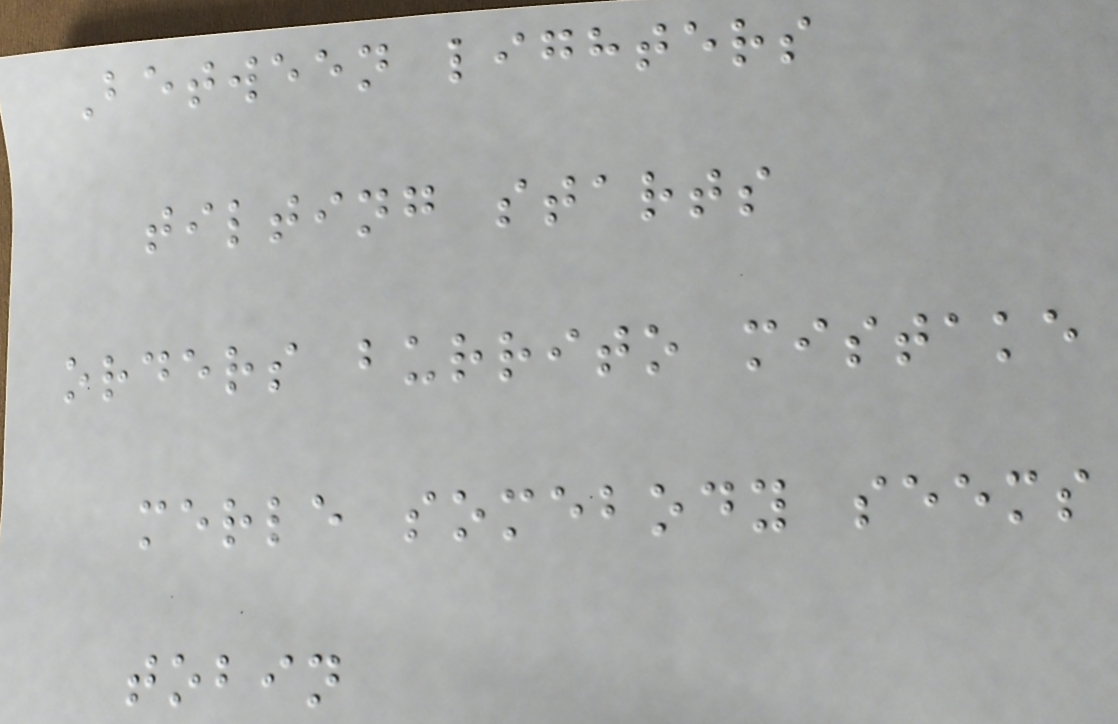Between lighters
tilting starts
orders burrito mistake
merle somebody seems
tobin
